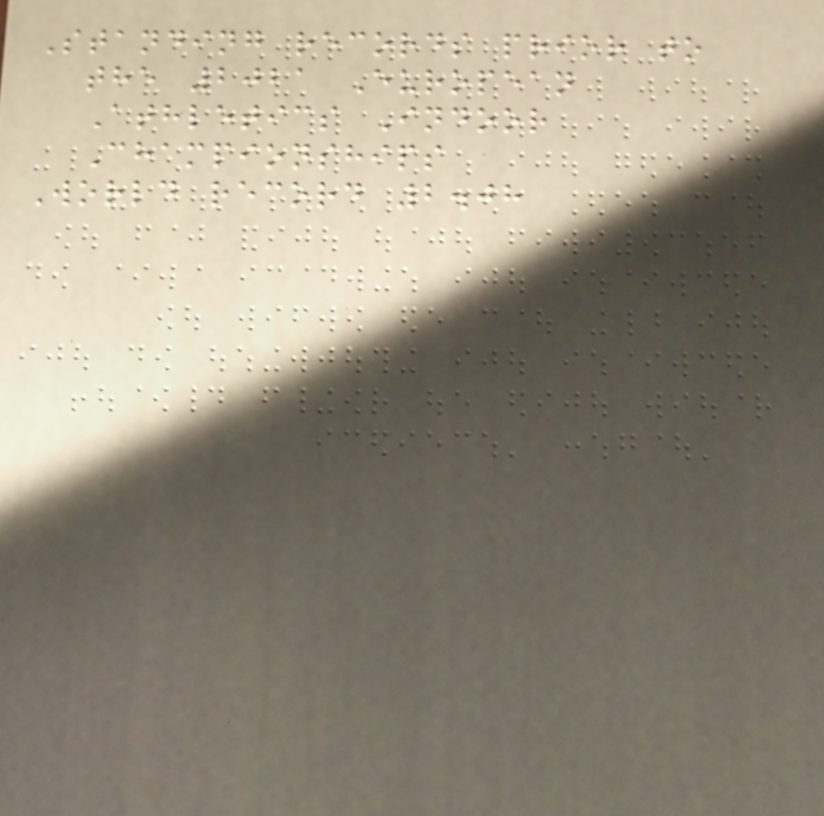Standing records prior to
the 2021 European
Athletics Indoor
Championships
World record 2.08
